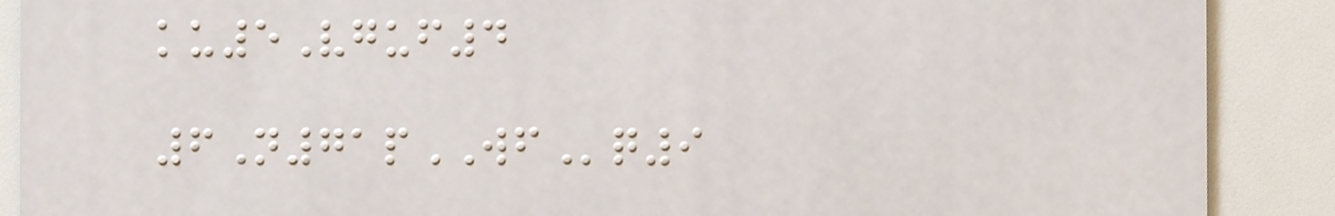ku5Vguf4
6N71pWFq9
